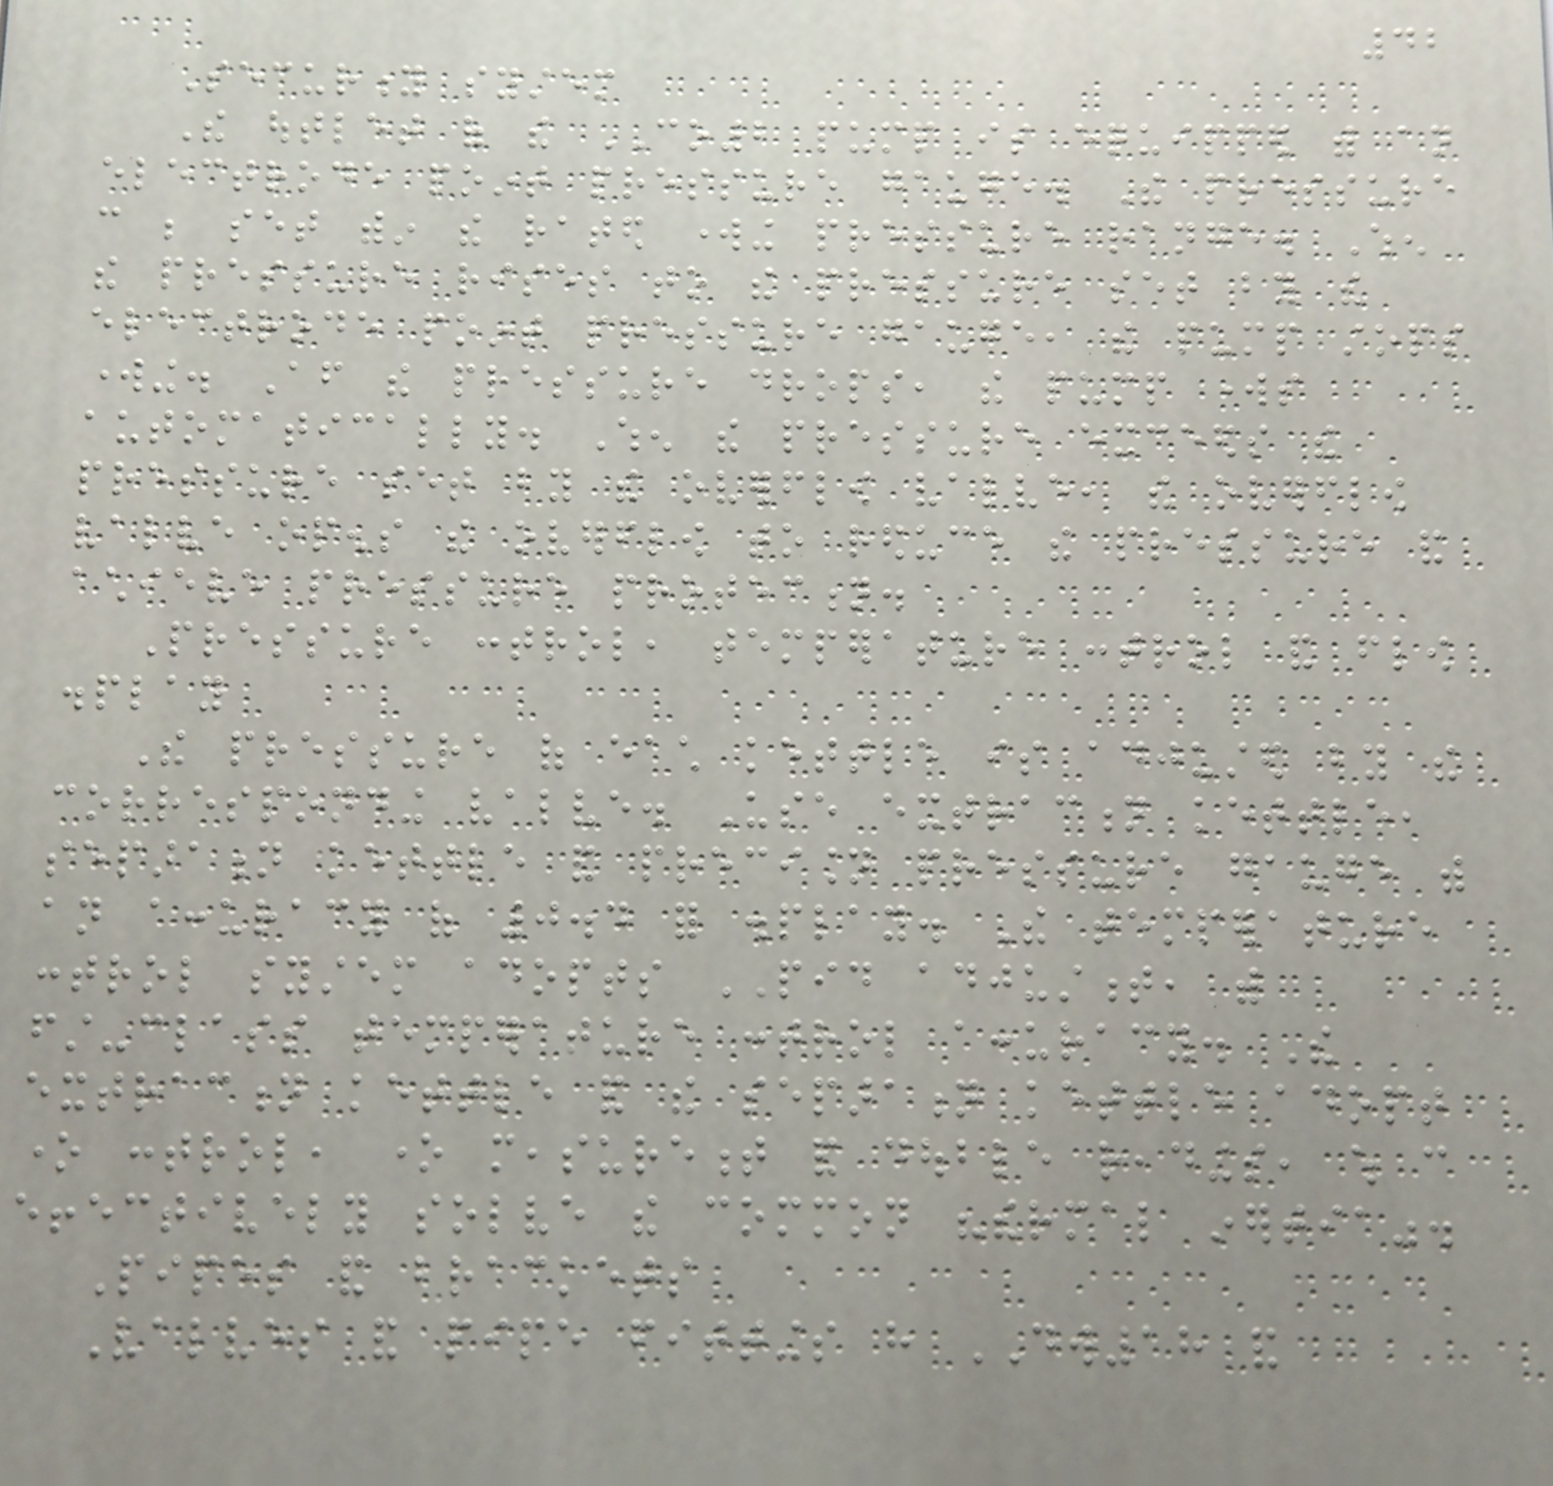42
Security system
The outlet of the CO2 pump is equipped with an
electrode point pressure gauge. The pressure
can be set within the rated working pressure range. When
the pressure rises to the pressure set by the
electrode point pressure gauge, the pump stops
working. After the pressure drops, the pump works
automatically. When the pressure exceeds the
pressure set by the overflow valve, the overflow
valve opens the overflow to reduce the pressure and
achieve pressure protection.
Pressure control, temperature control and flow
display
The pressure of each kettle is adjusted by the
corresponding valve. Use extraction kettle,
separation kettle and precision pressure gauge with
an accuracy of 0.4 for display. The temperature
control system adopts PID adjustment, with
first-class temperature control accuracy. The
extraction kettle and the separation kettle adopt
one control, one measurement and double readings, which can
effectively solve the common "thermal inertia".
Pipes and brackets
Valves and pipe fittings have DW18 and
